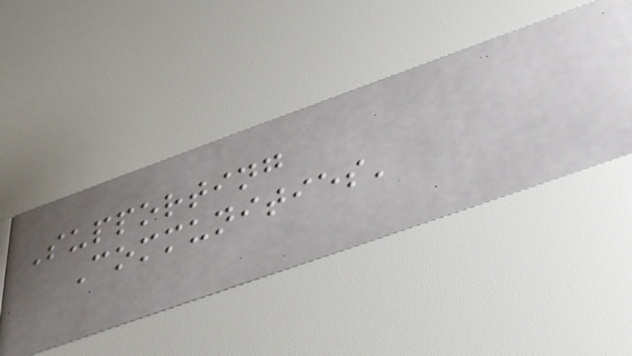Supporting
Communities'
